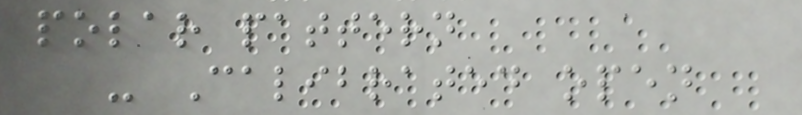polar pattern
- Calibrated open
